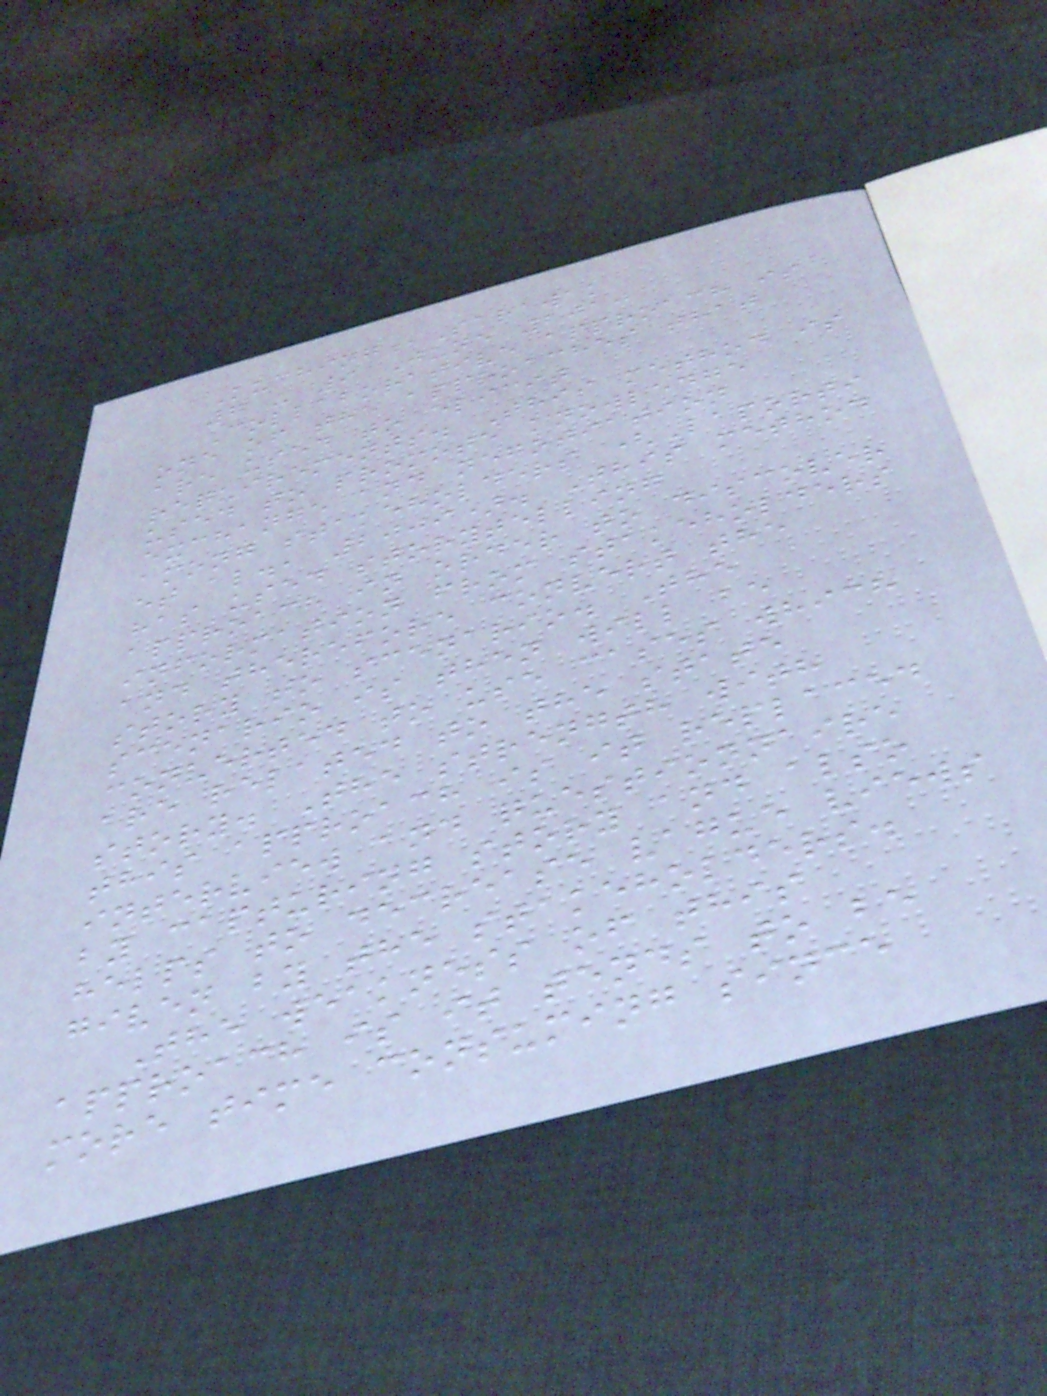Kuching,Sarawak
7 - 9 June 2010
Collaborative approach is
one of the approaches that
are used to elicit
requirements. This method is
used to promote knowledge
exchange and negotiation
among stakeholders (Laporti
et al., 2009). This method
has used storytelling
approach in order to discover
information from stakeholders
and therefore convert the
story to scenario. The
scenario is then will be
converted to use cases which
are related to the state
story. The strength with
this approach is it replaced
interview and questionnaire
by capturing story and also
helps to decrease vague views
given by the stakeholders.
The weakness of this
approach is it tends to be
more time consuming since
